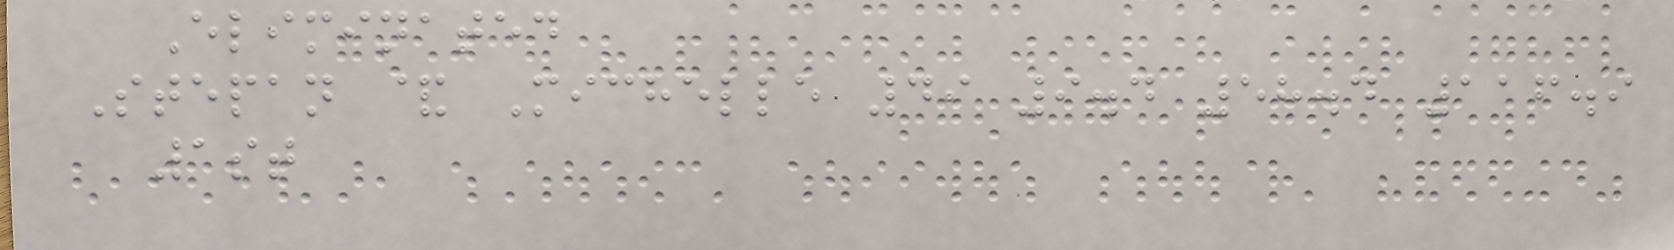Eliminated
Stepan & Michelle 49 9.4 58.4 116.9
1st
